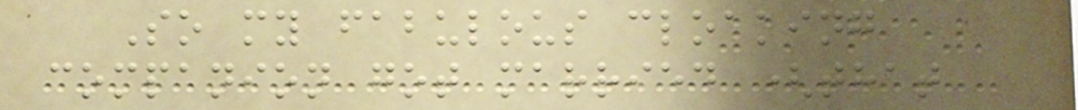So my fabulous cloaking
companion got married (that
